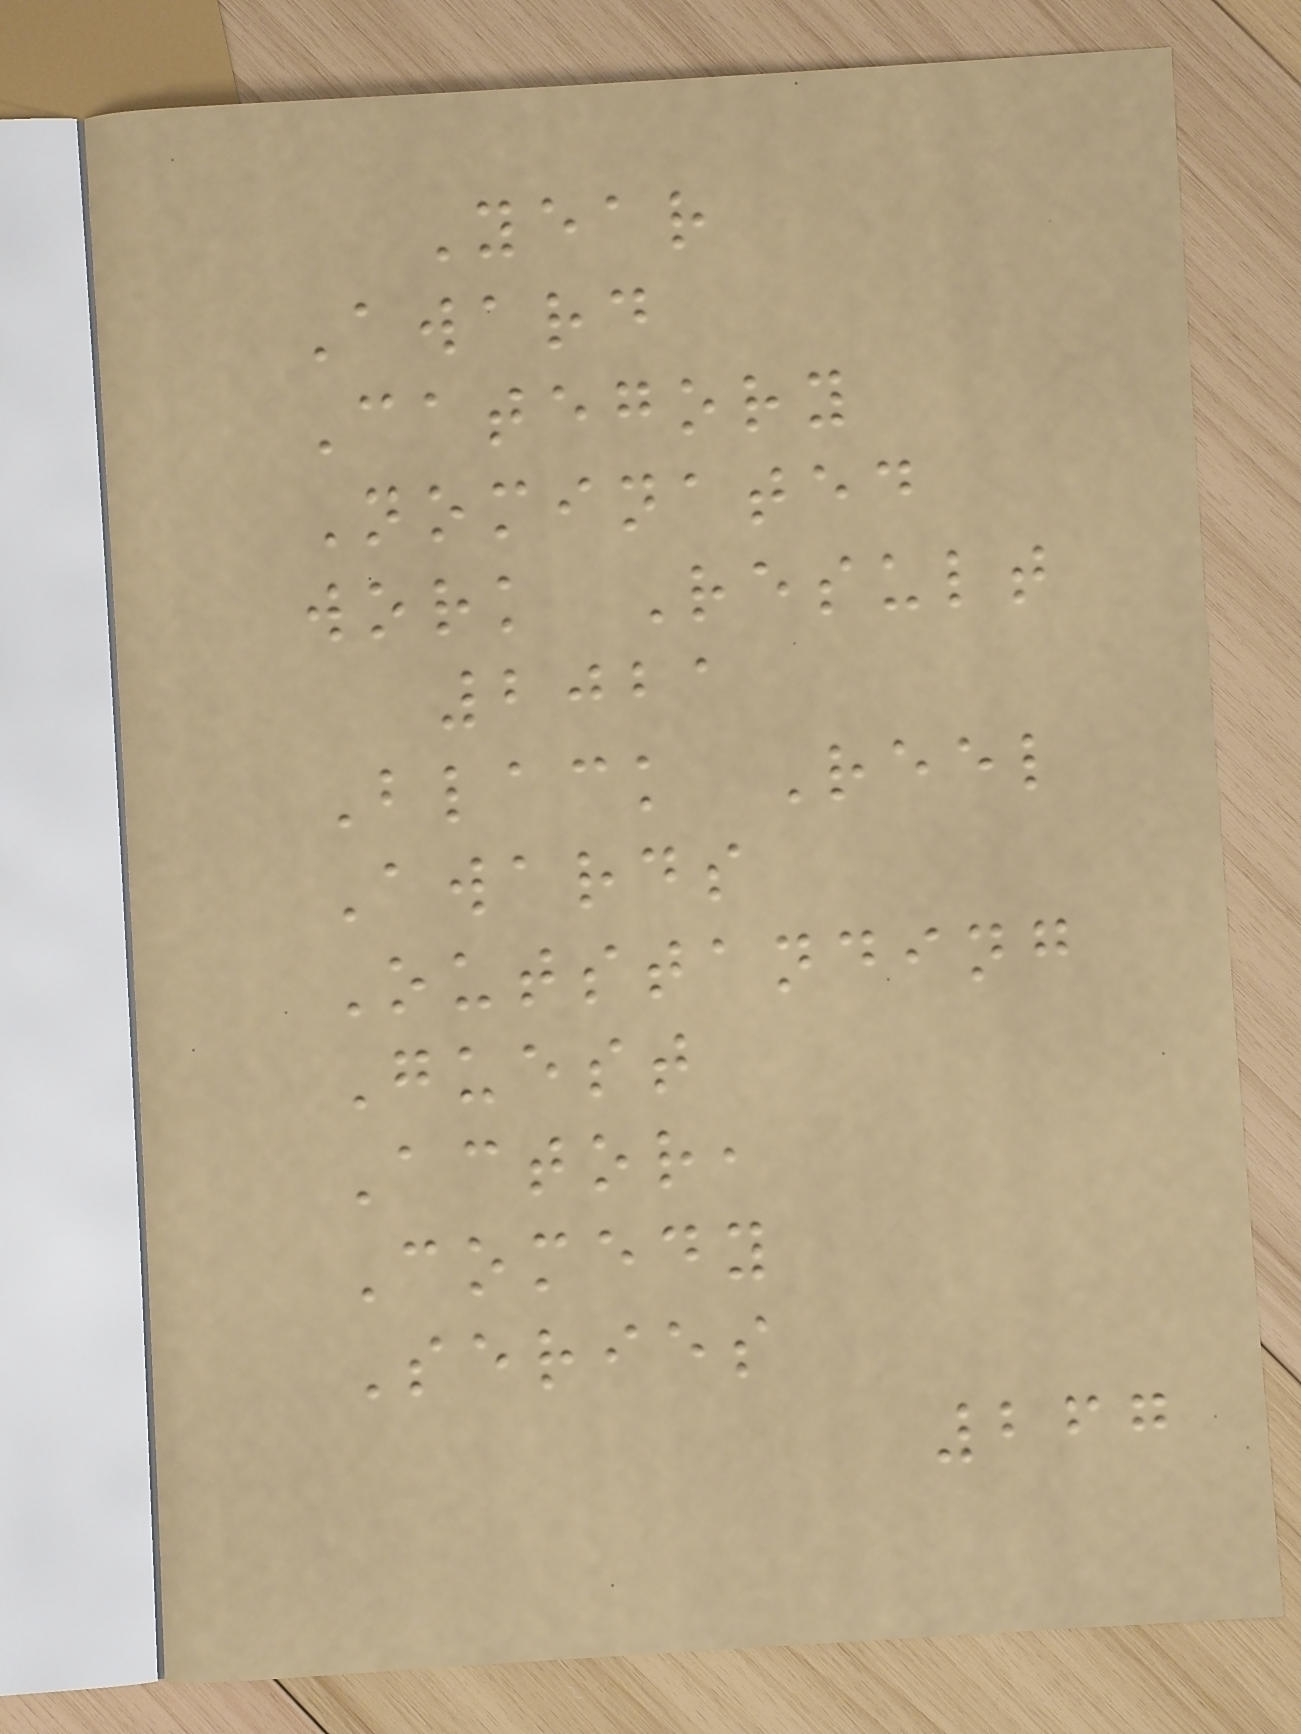Year
Award
Category
Nominated
work Result
2021
Black Reel
Awards
Outstanding
Guest
Actor,
Comedy
Series
267
